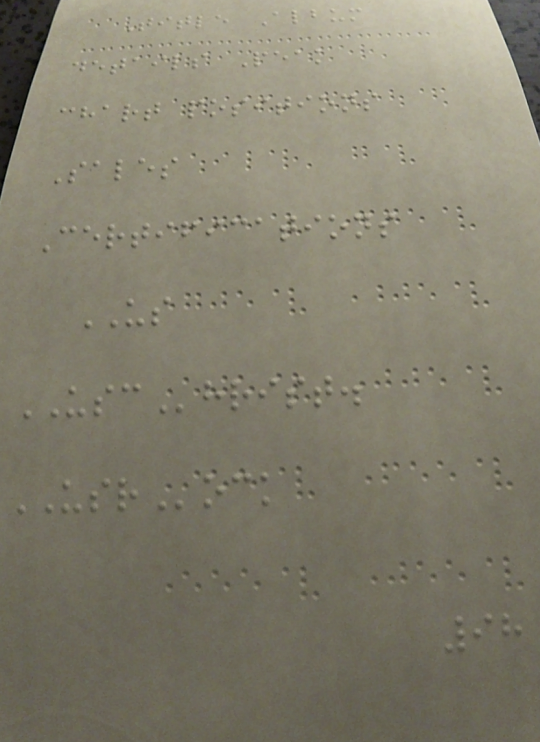Title Album
details Peak
chart positions
Sales
Certifications
US
USChrist.
USRock
98
